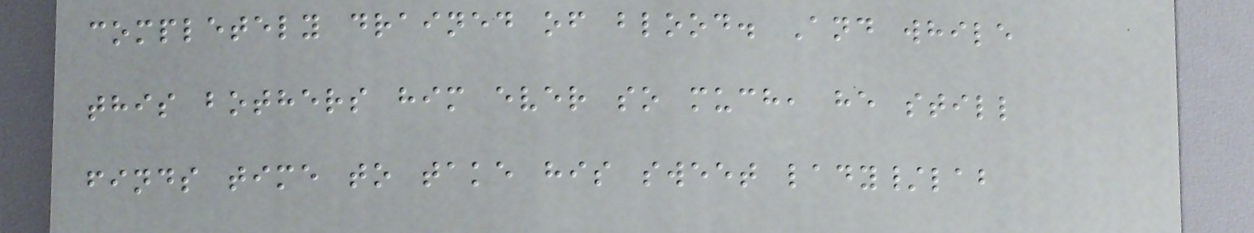completely drained of blood. And while
this bothers him ever so much, he still
finds time to take his sweet lady/lab
